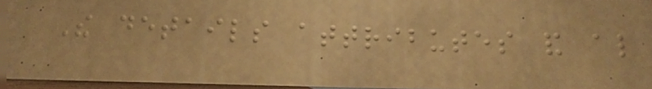The details attributes and also
